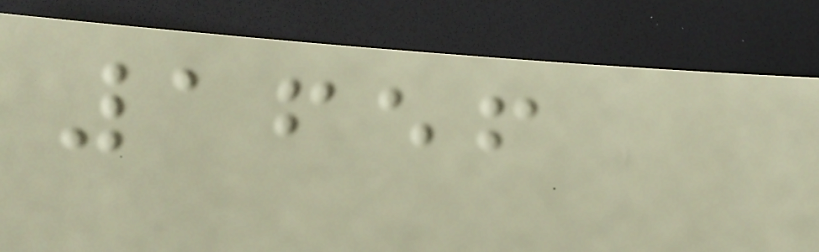1656
